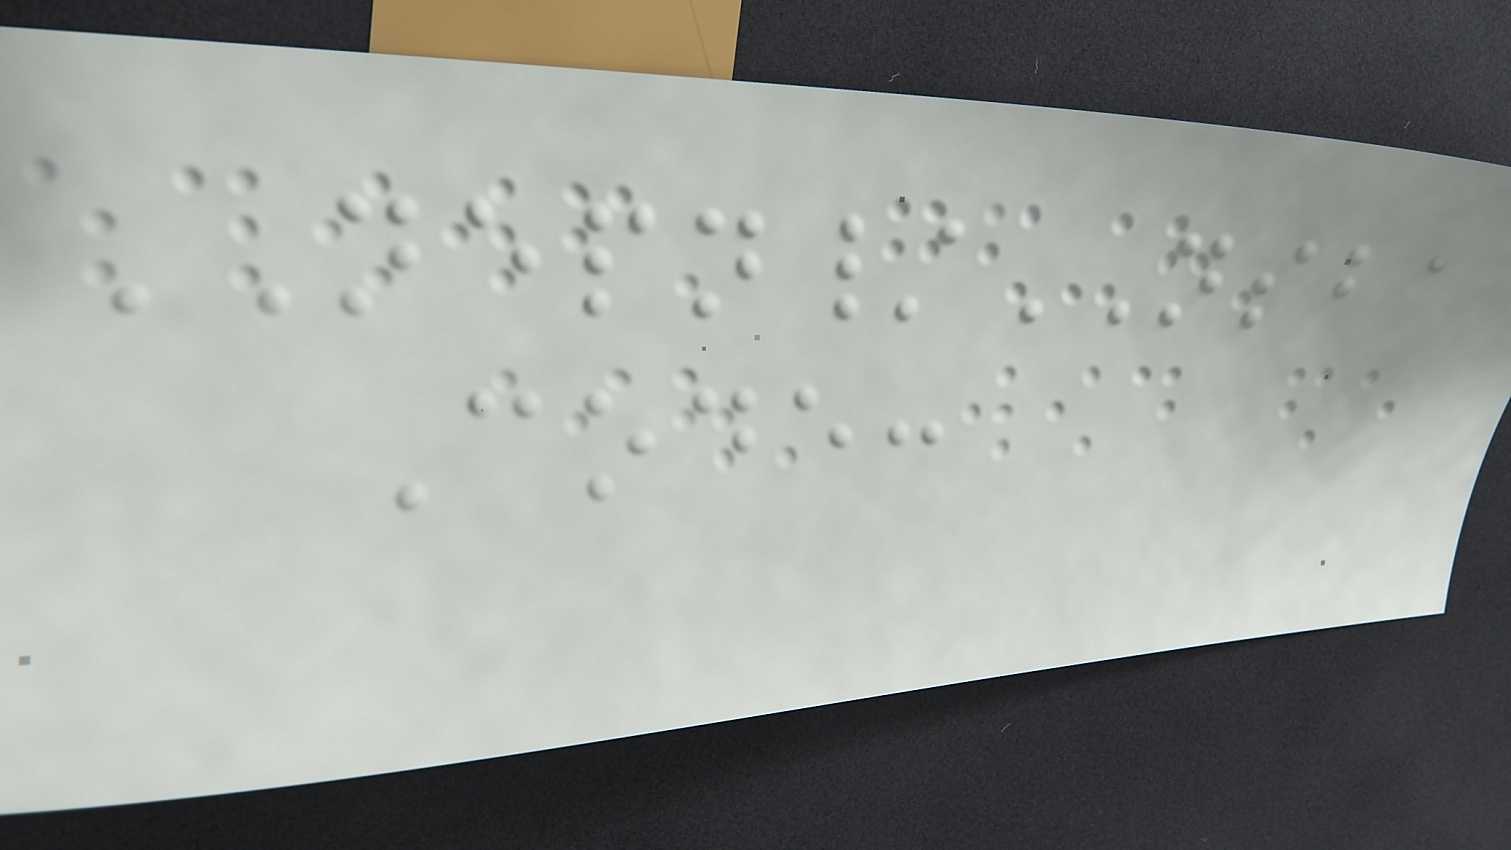NEPN/NSBA
Code:
